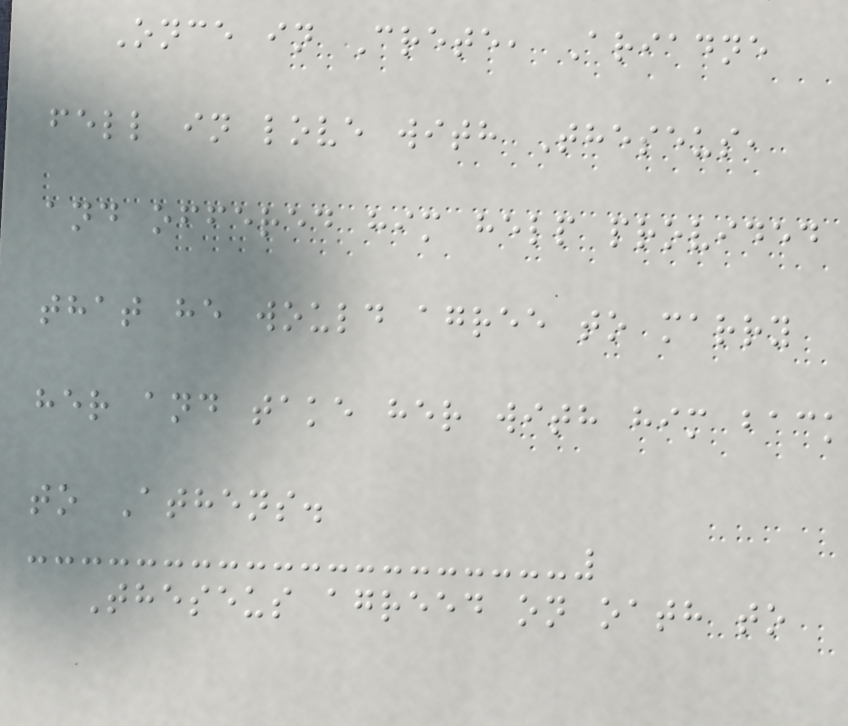Once in Crete, Ariadne
fell in love with Theseus,
and offered him help provided
that he would agree to marry
her and take her with him back
to Athens.
Theseus agreed on oath to
